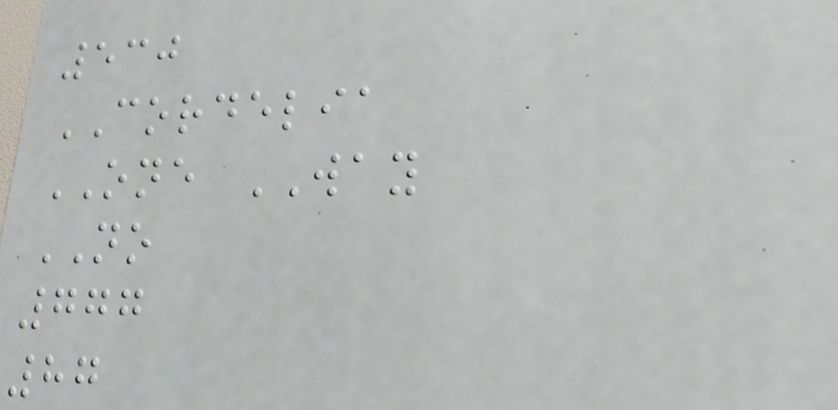530
CORDELIA
ONE WAY
NO
777
87
